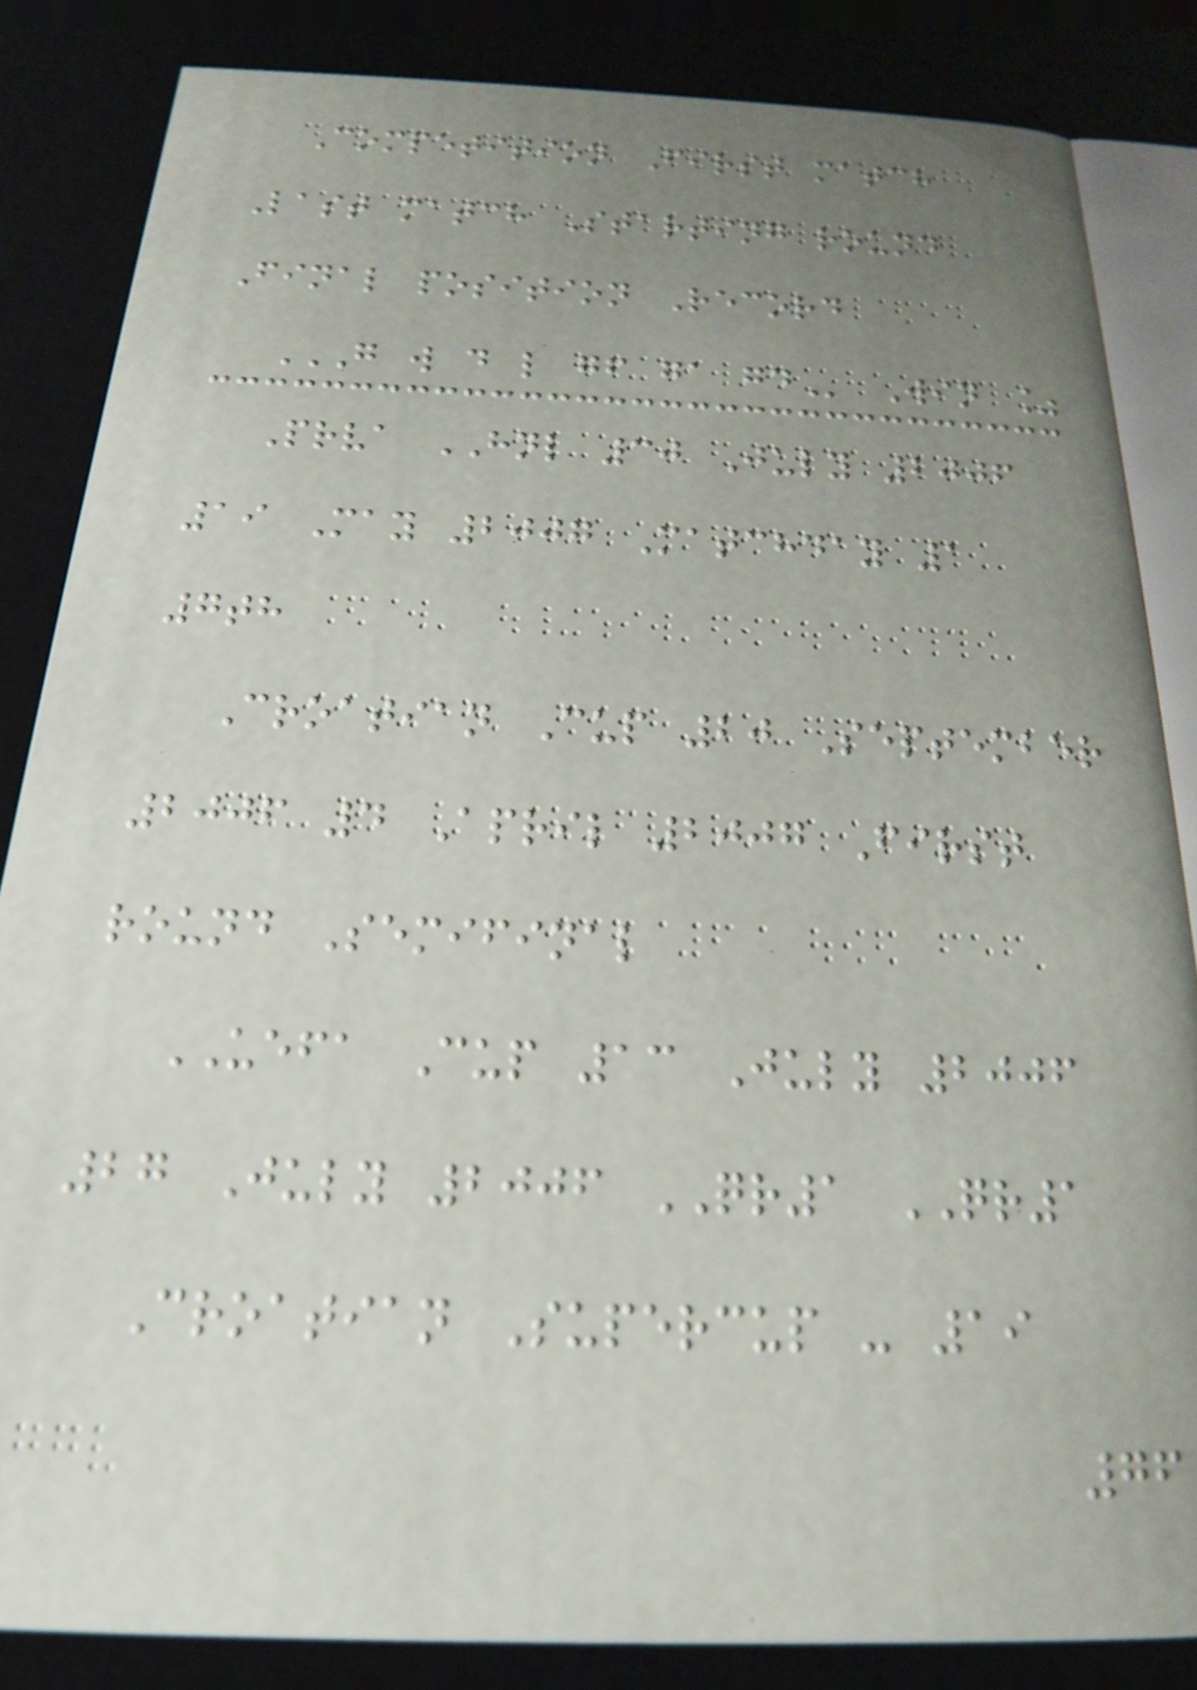Competition First match
Last match Starting round
Final position Record
G W D L GF GA GD Win %
Prva HNL 30 July 2006
19 May 2007 Matchday 1
7th
Croatian Cup 20 September
2006 4 April 2007 First
round Semifinal
UEFA Cup 13 July 2006
27 July 2006 QR1 QR1
Croatian Supercup - 19
76
